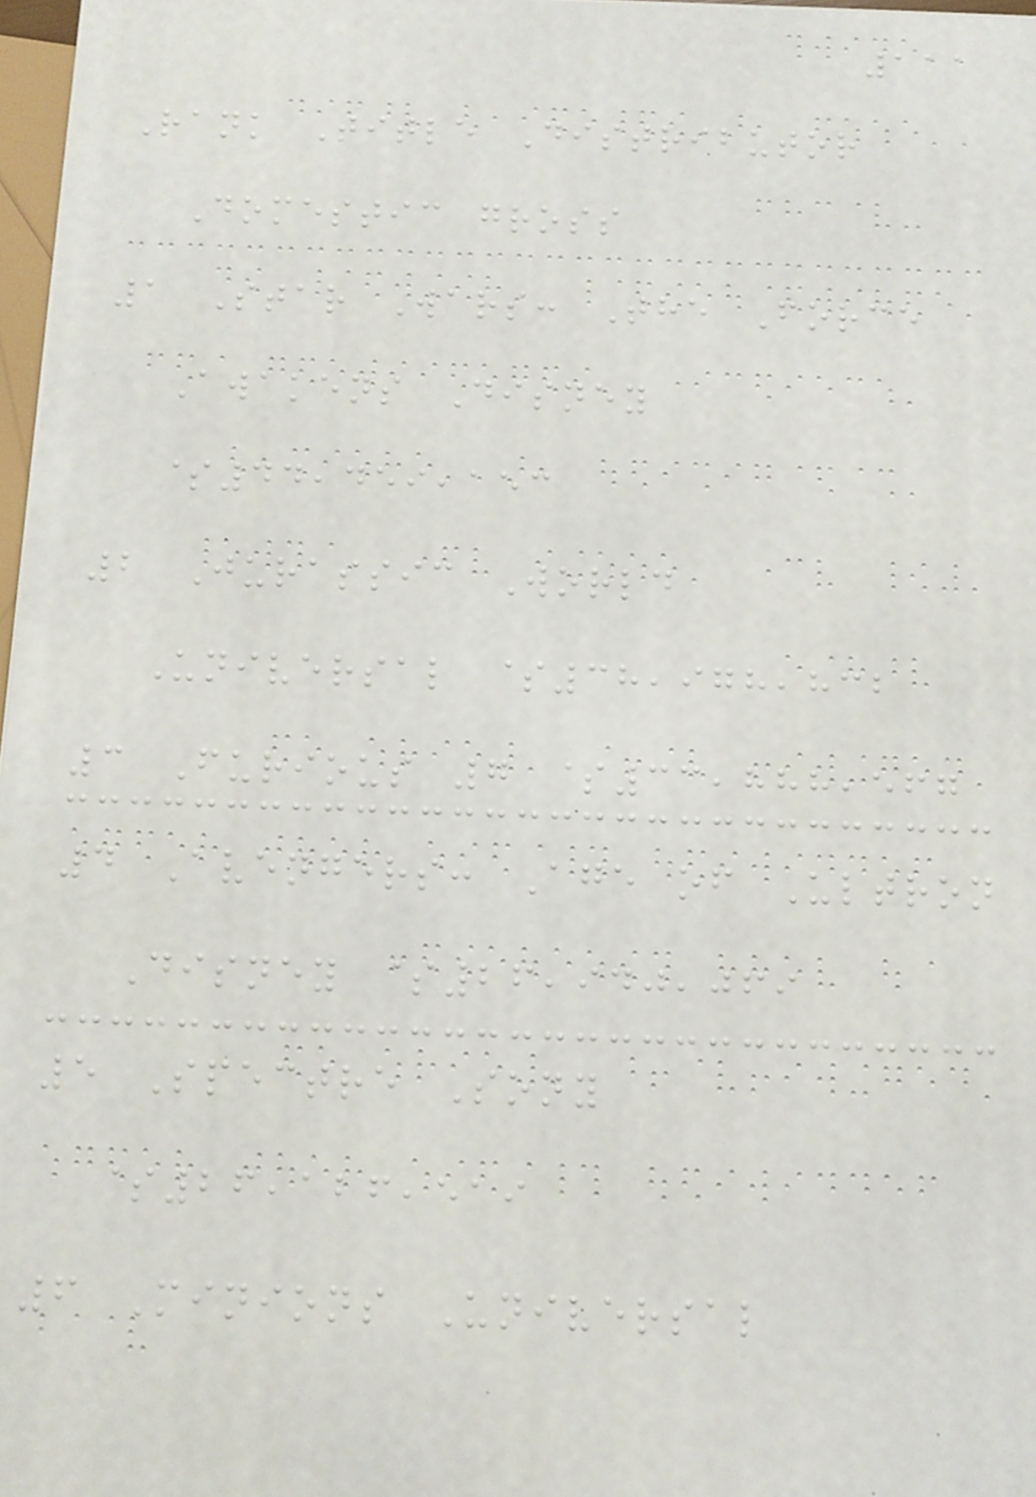111
Rank Title Distributor
Domestic gross
1 Star Wars: The Force
Awakens Disney
$44,459,153
2 Jurassic World
Universal $38,978,832
3 Furious 7 $33,888,567
4 Avengers: Age of Ultron
Disney $26,940,069
5 Spectre Sony
$26,126,519
6 Minions Universal
